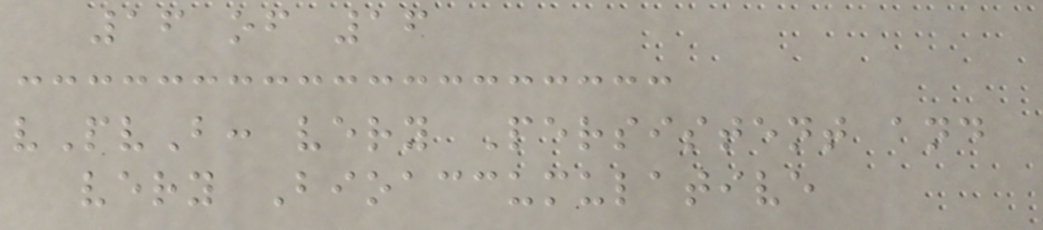16 of 16
vPvB: very Persistent and
very Bioaccumulative
